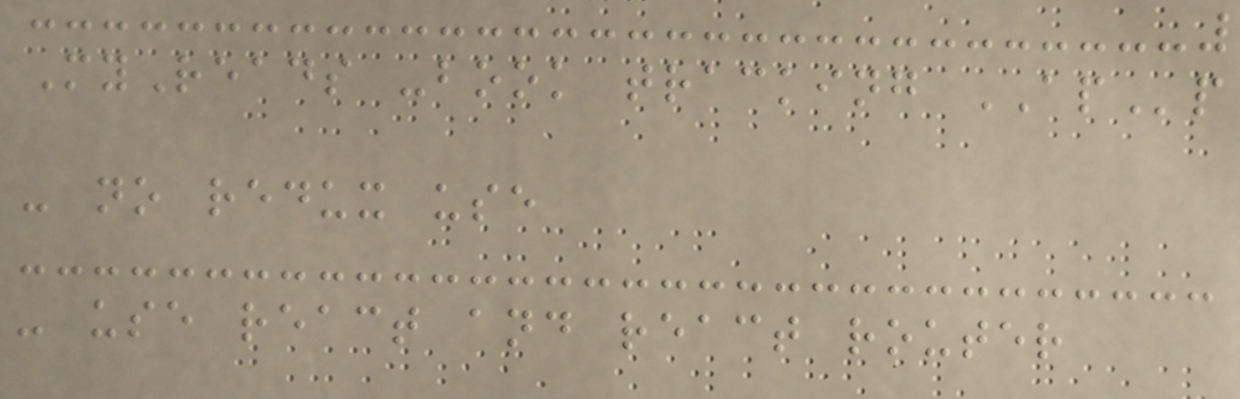MyReads -book tracking APp
- no redux use
- use react and react router
